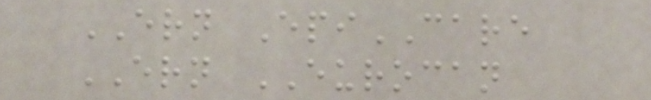ERN EpiCARE
ERN EUROCAN
